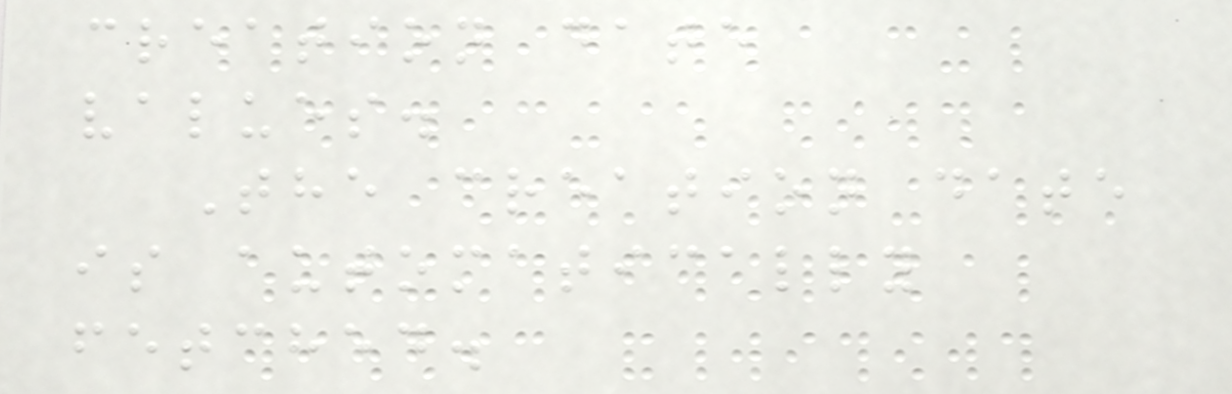creation date
values.
The creation date
is automatically
fetched.
